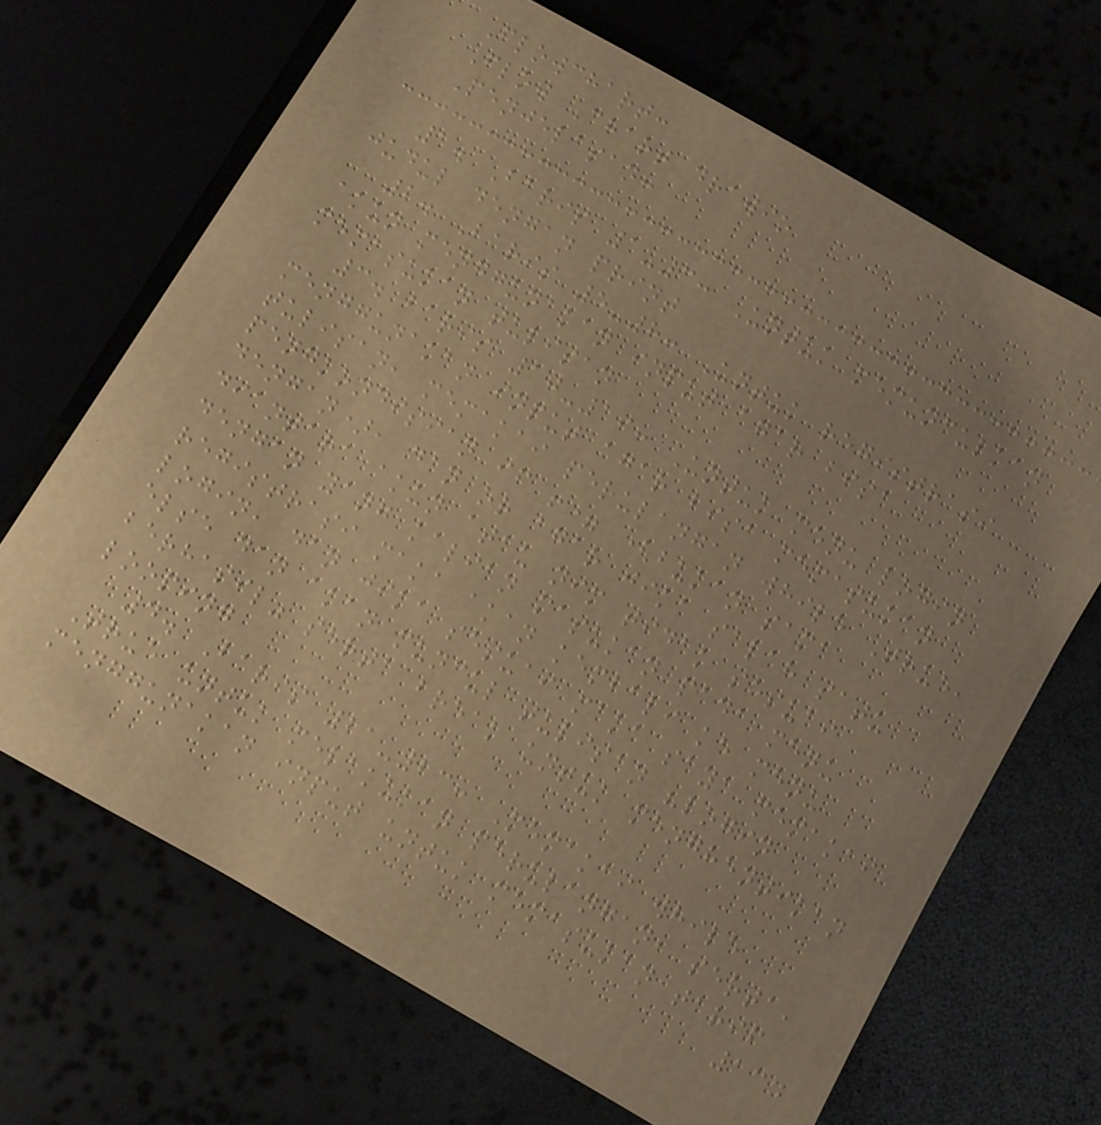Flowchart:
Flow Chart drawio
Penjelasan:
1. Baris 1-3: Untuk memunculkan
judul dengan print
2. Baris 5-8: Untuk registrasi
akun menggunakan input agar bisa
memasukan tulisan
3. baris 10-19: Untuk menu login
menggunakan input agar bisa memasukan
tulisan, memakai perulangan while True,
pengkondisian if != (bukan sama
dengan), dan or agar jika salah satu
diantara akun atau nim tidak sesuai
dengan yang kalian masukan pada menu
registrasi maka akan kembali ke menu
login, dan jika sesuai maka saya memakai
else dan akan muncul tulisan "login
berhasil" serta break untuk menghentikan
looping
4. Baris 21-23: Memakai while
True untuk melakukan perulangan, serta,
menggunakan input untuk memasukan tarif
134
